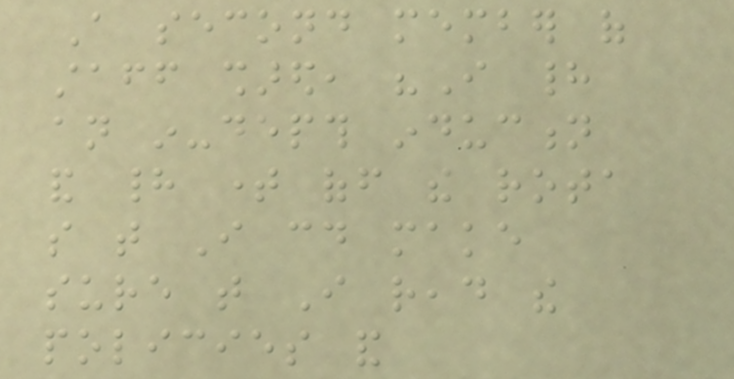A second member of
staff shared, "I had
an in-depth induction
and had time off the rota
so that I could make
sure that I read the
policies and
